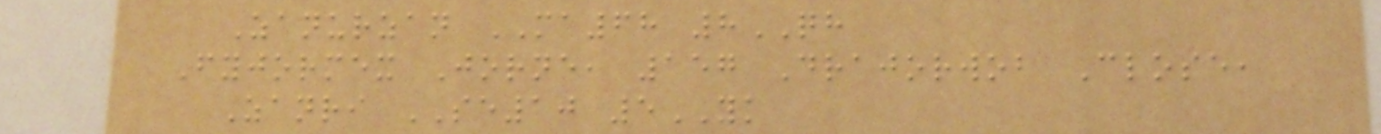Zanurzan MA68 8QH
Fyjormex Jorne, 157 Drajorwob Close,
Zanri SE10 5YK
